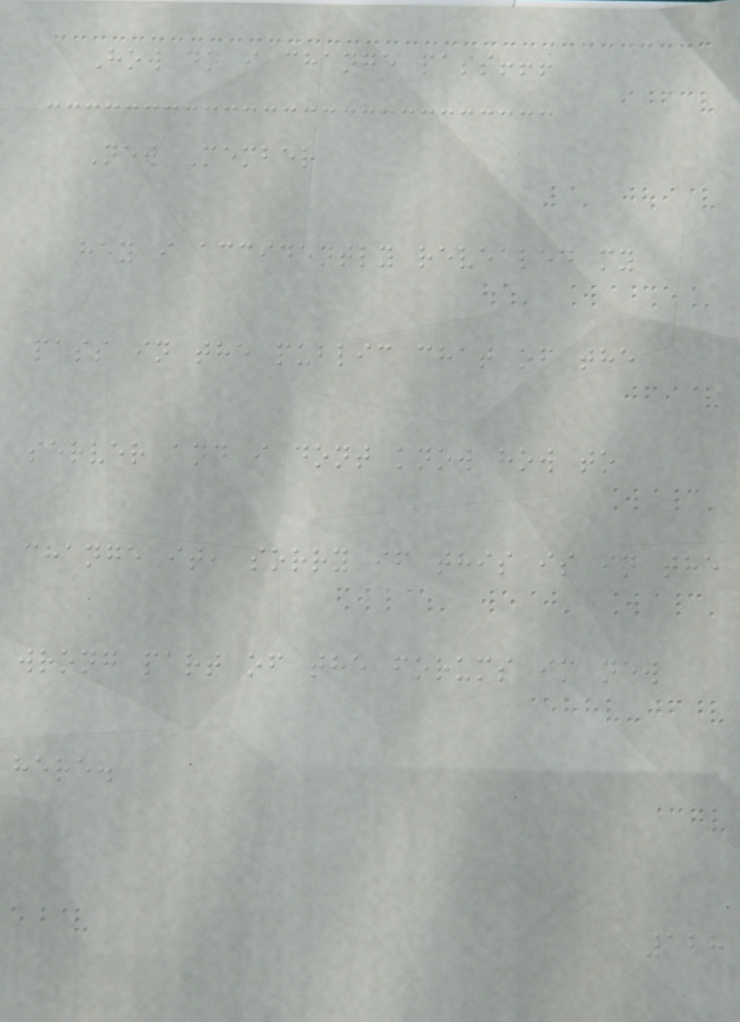How do i change pass!!!
New Member
hey i accidently revealed my
pass in the public chat of the
server and i dont know how to
change it, sorry if this is in the
wrong part of the forums im new
here.
128
